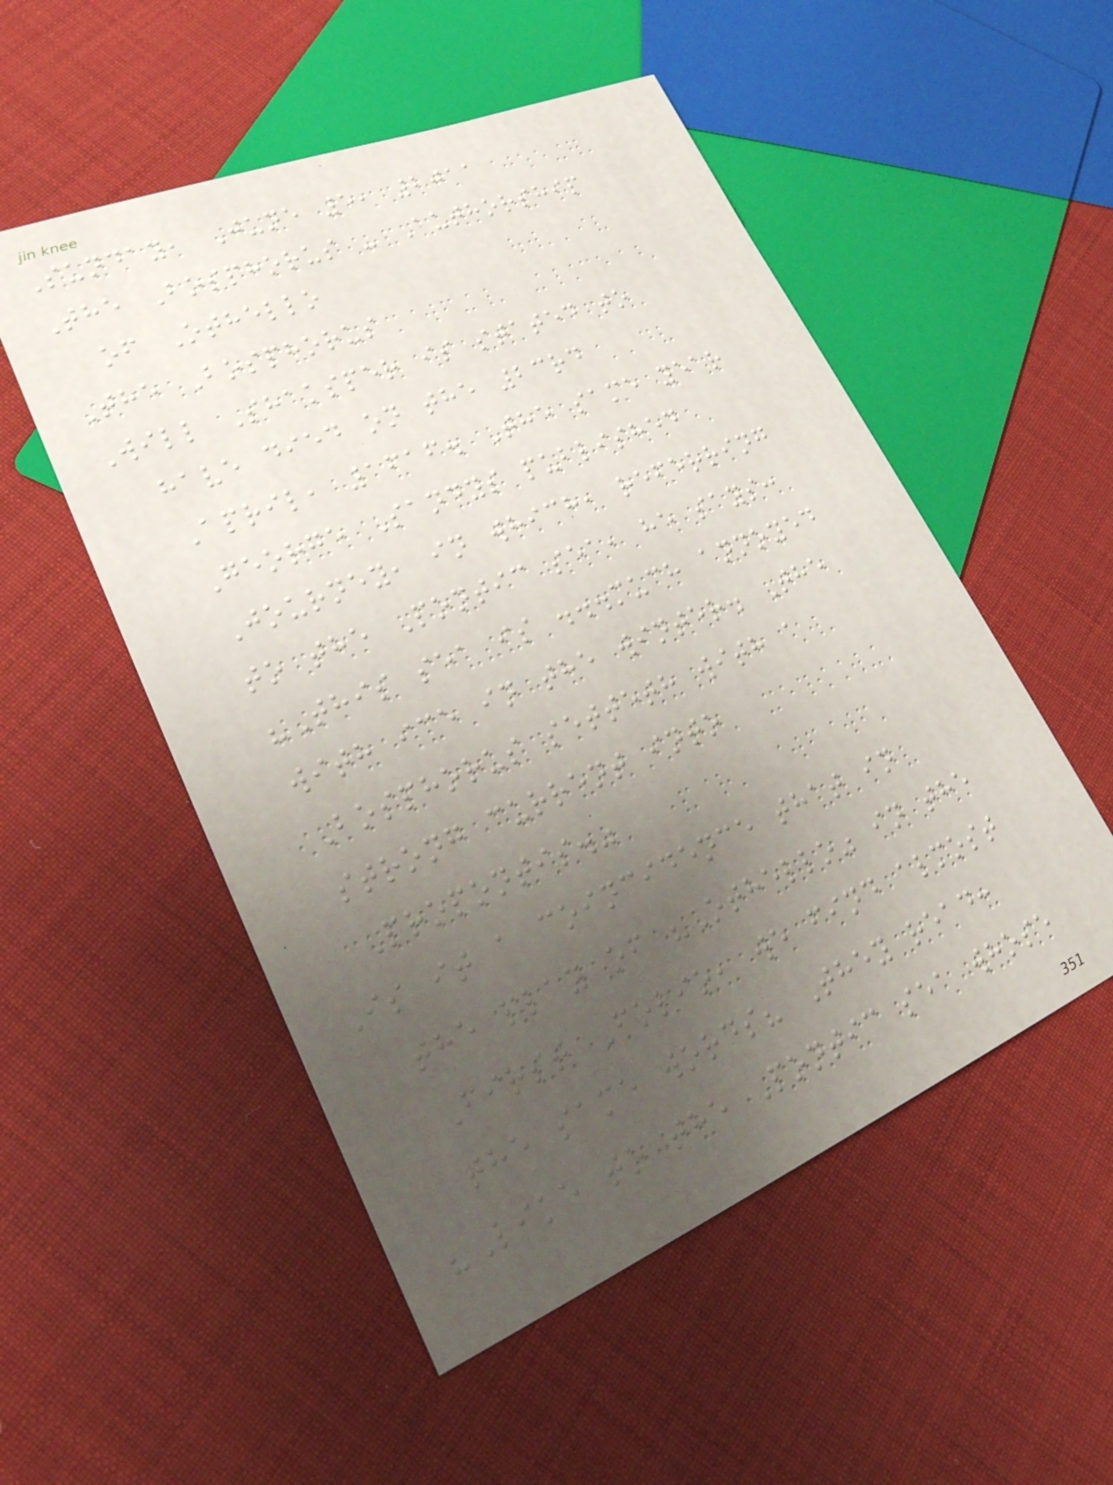Sunday, June 5, 2011
The Bosphorus - Authorship
of Othello
The Bosphorus
Will Shaksper is stated to
have died on the 23rd
April, 1616. The same year
George Sandys published
Journey, in which, referring
to the Pontic sea, he says:
"This sea is ...much annoyed
with ice in the winter. The
Bosphorus setteth with a
strong current into
Propontis."
Is it a coincidence that in
the play of "Othello" in the
First Folio, we find almost
the same words? They read:
"Like to the Pontic sea whose
